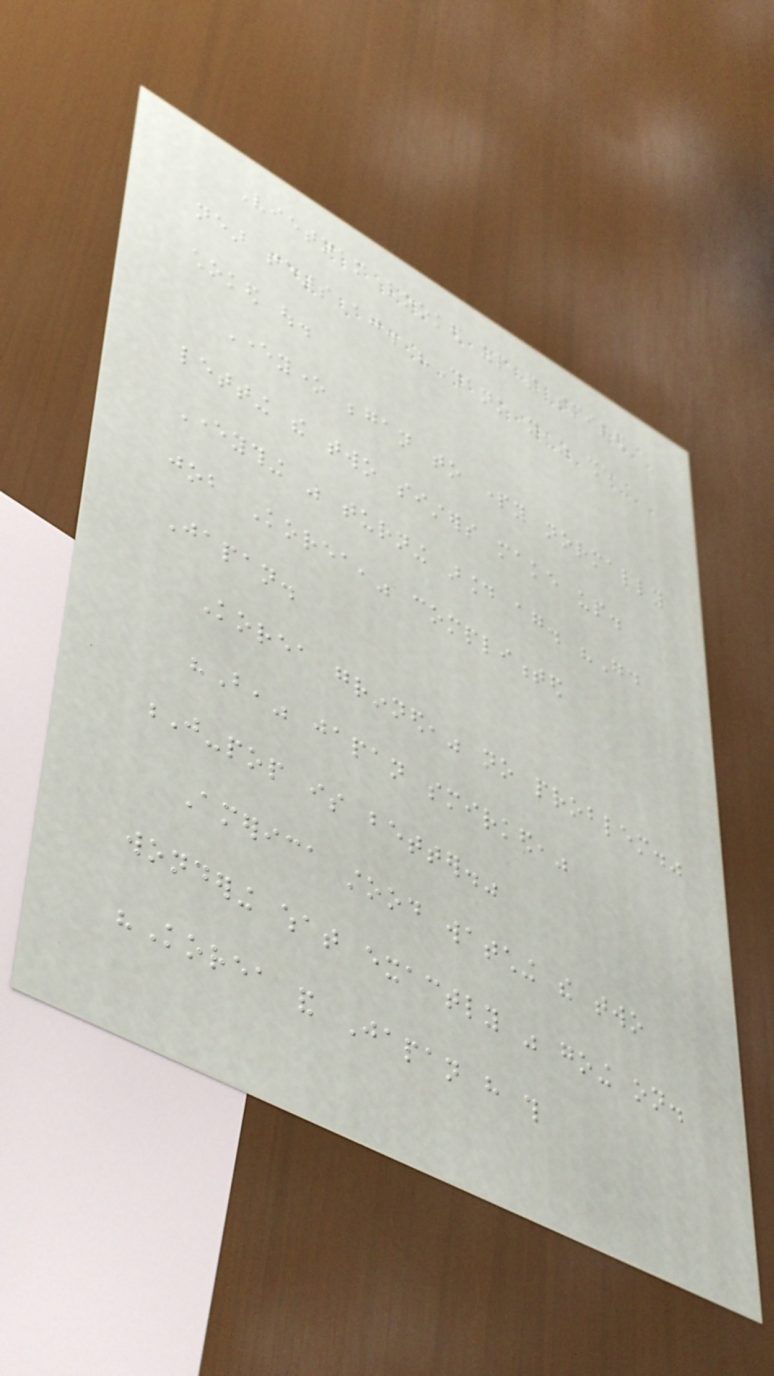Vietnam looked up and smiled
near tears again. "Thank you," she
choked out.
Everyone began to party normally
letting the two sisters make up.
Everything was turning around again. "Good
job Korea," complimented
Japan.
Korea grinned," no problem."
"But," japan smirked,"
J-pop is better."
America stood watching the two
wondering what exactly was going on.
"Korea and Japan have this
